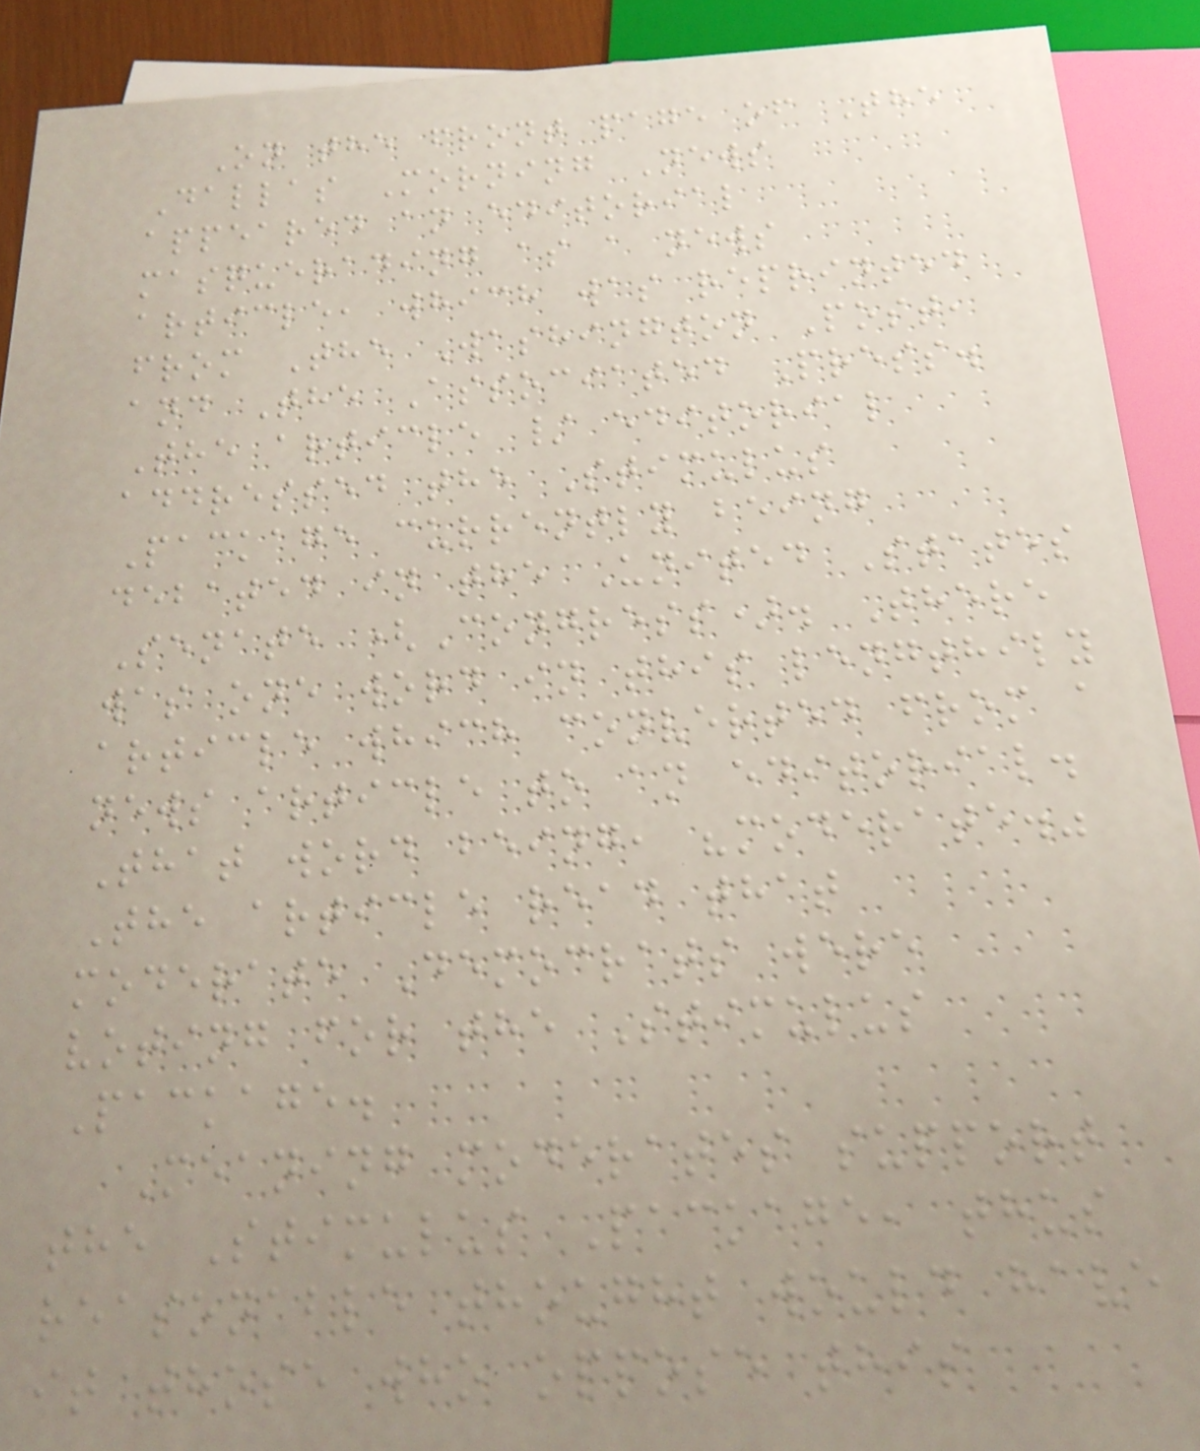On the front page of The
Dallas Morning News
appeared an editorial
masquerading as a news
article, which was reprinted
from The Washington Post,
and The Associated Press.
The article / editorial
addressed the Stimulus
Package currently being
debated in the United States
Senate (Congress). There
was one word in this lengthily
article which converted from a
news article to an editorial.
That word being, "moderate."
The article read that
moderate Democrats were
voting for the Stimulus
Package.
Meaning moderates support
the Stimulus Package, thus
reasonable thought would have
it those who oppose this
